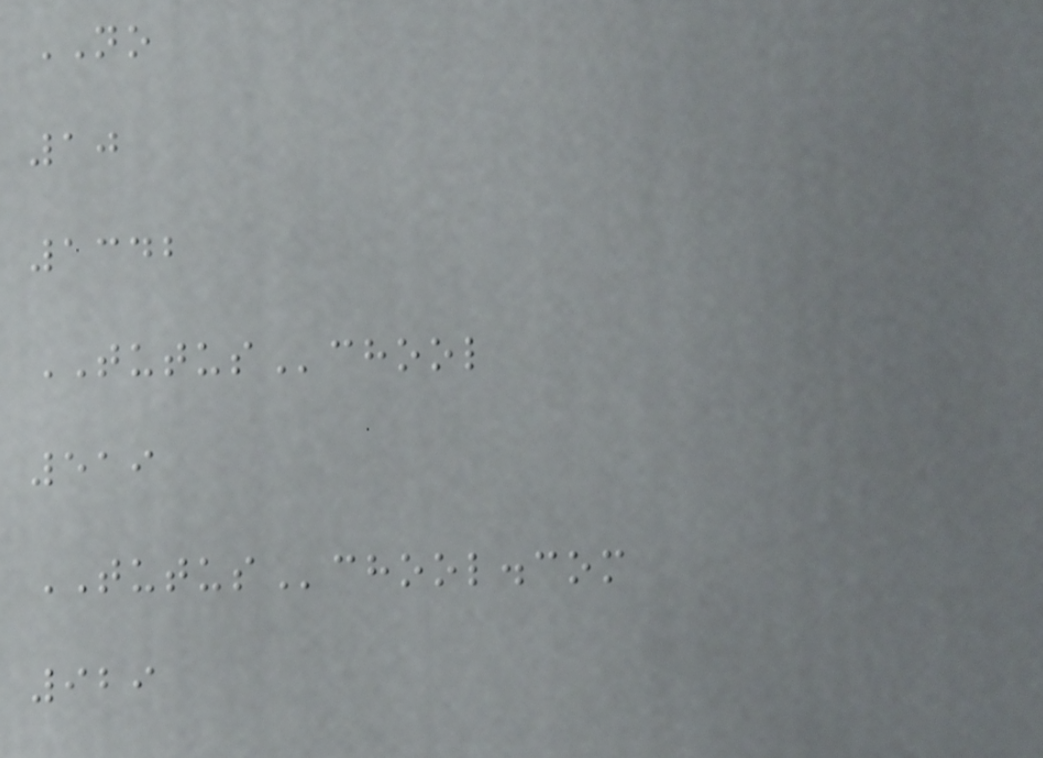NO
10
1342
TUTUSchool
519
TUTUSchool.com
929
